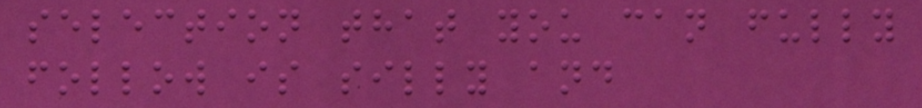selection that you can fully
follow is silly and
